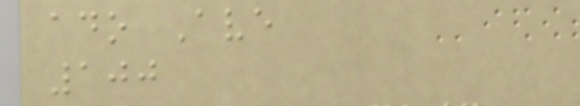ado Ave
100
